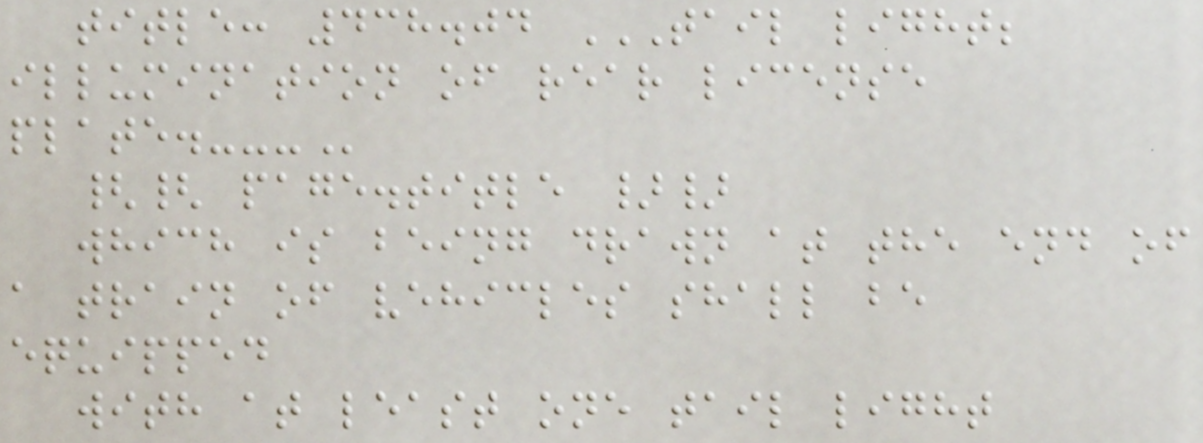title: 438.04 TAIL LIGHT;
ILLUMINATION OF REAR LICENSE
PLATE.---
{{ page.title }}
which is being drawn at the end of
a train of vehicles shall be
equipped
with at least one tail light
